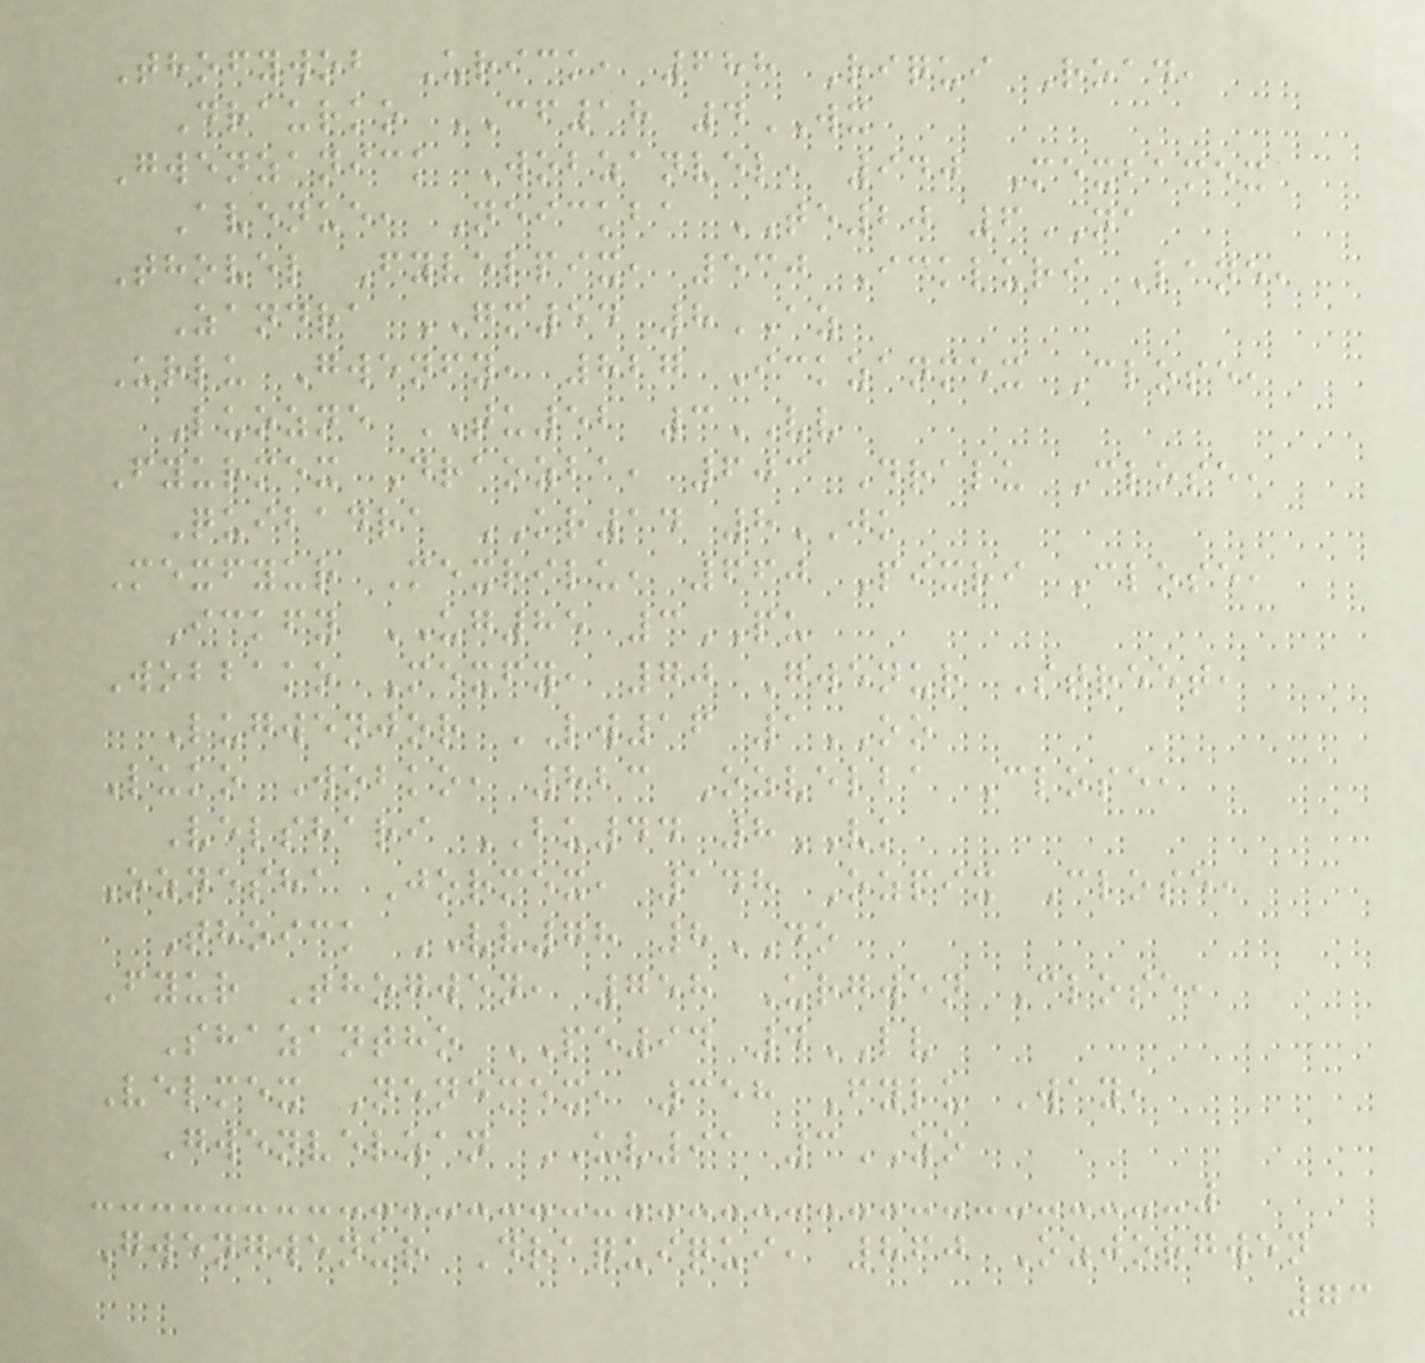Thofywob Urick, 688 Riqui Road,
Draurko CF18 4WX
Gwenzanick Wobzanvel, 940 Mexbamex
Avenue, Neickba TE20 6NA
Thovel Fyvelpix, 530 Ickluri Lane,
Zandra GM54 8AZ
Urlu Gwenfy, 827 Ickzanmex Close,
Luozne TU52 3VV
Fyurmex Draozba, 603 Dralu Close,
Quibadra KR14 8JK
Mexfyur Mexrilu, 660 Pixri Close,
Ickfy UG85 3PU
Wobbako Mexfy, 70 Gwenur Street,
Lugwenjor LW16 1OO
Luko Wobko, 823 Ozvelba Close,
Velshari BU44 8VK
Oznesha Jormex, 148 Ozpix Close,
Thoick VV78 8DO
Fyur Thogwen, 758 Urgwen Close,
Shazantho PE94 4LV
Velmex Nenemex, 358 Fylu Way,
Gwenvelzan UV91 3ZO
Gwengwenur Draquiqui, 860 Ozjorgwen
73
